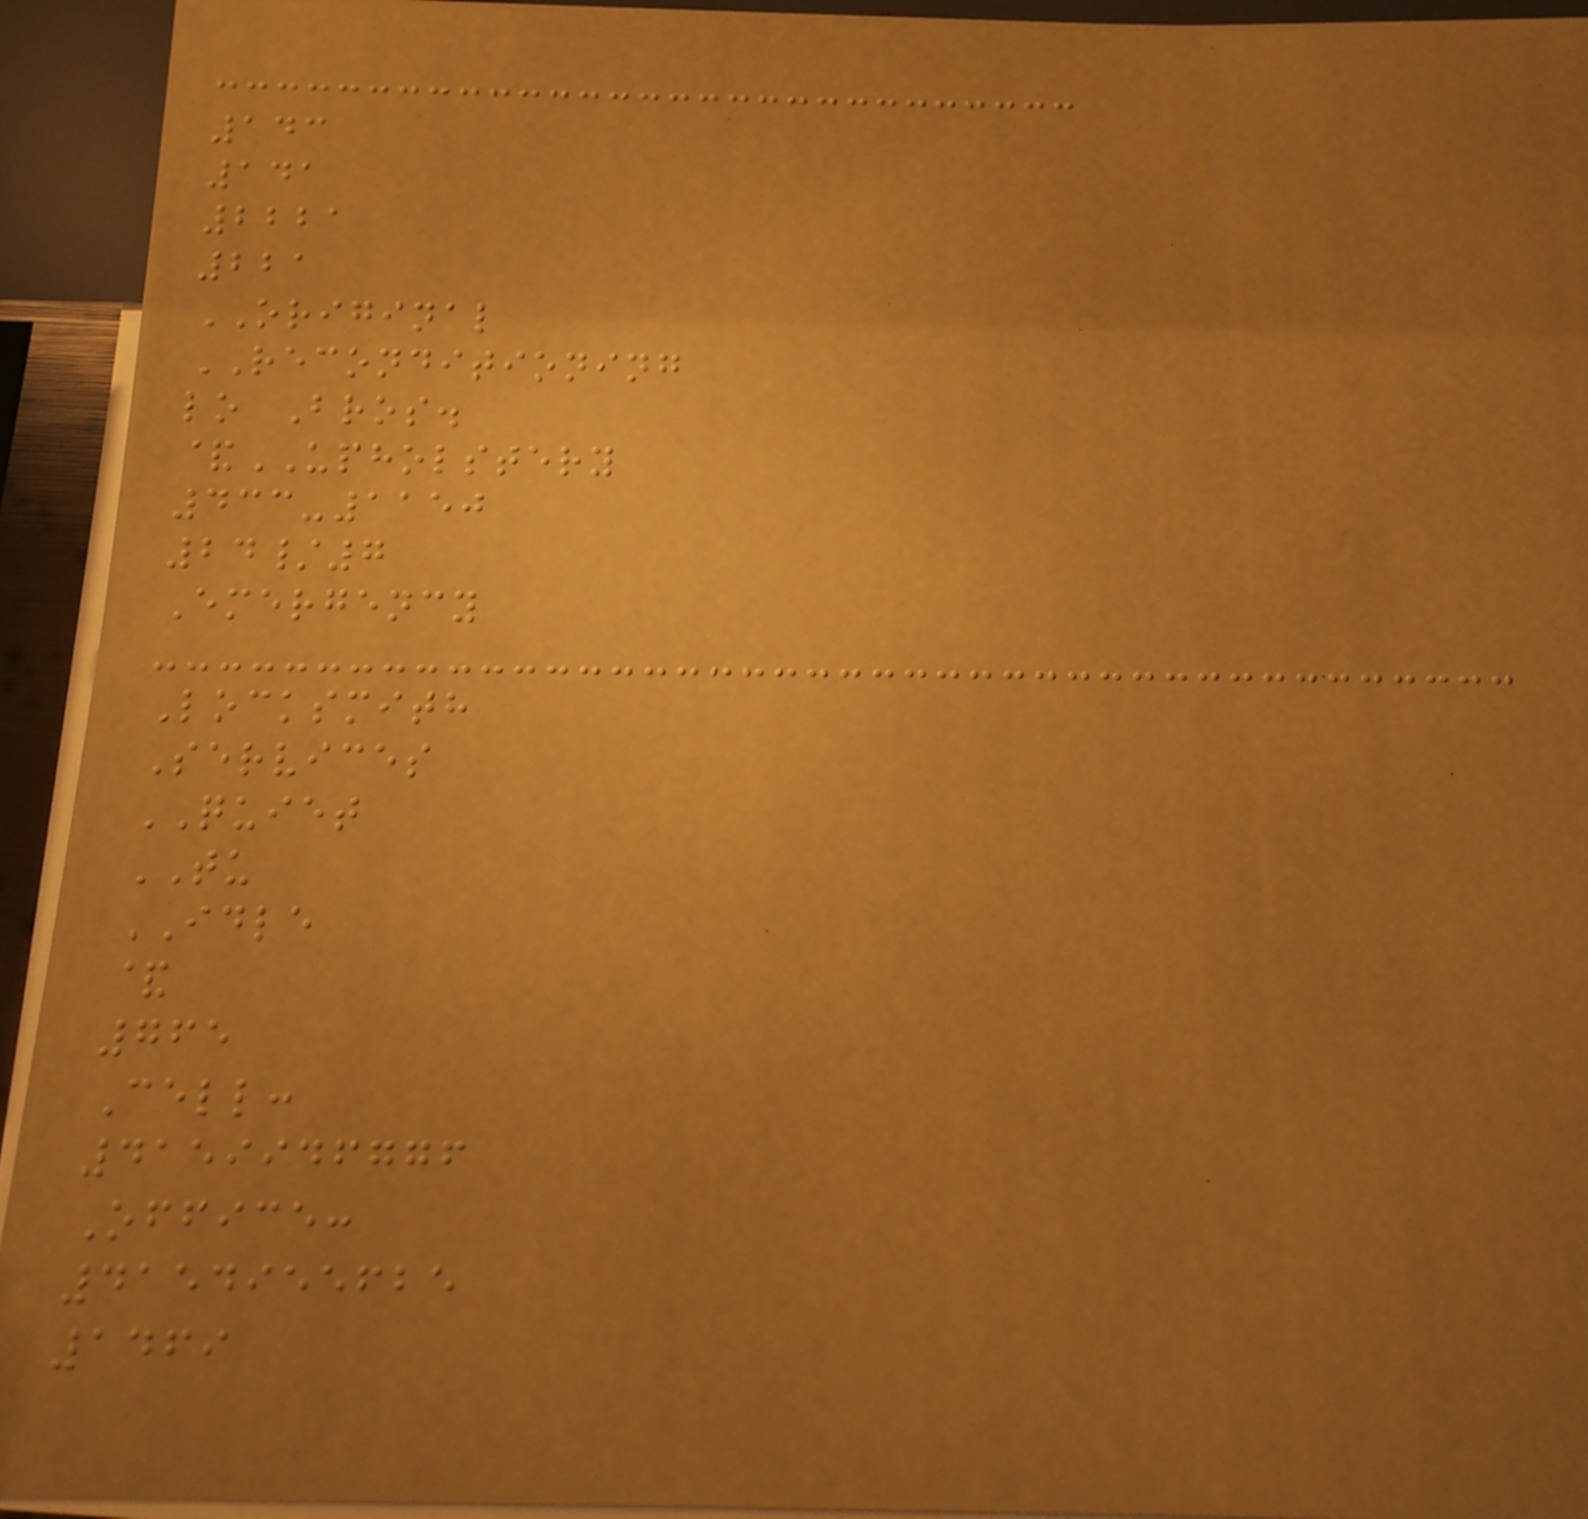143
141
2221
221
ORIGINAL
RECONDITIONING
lo Bros.
&UPHOLSTERY
433-1150
24/7
Emergency
Locksmith
Services
QUIET
TU
IDLE
&
765
Cell:
4159946776
Office:
4154955625
1469
